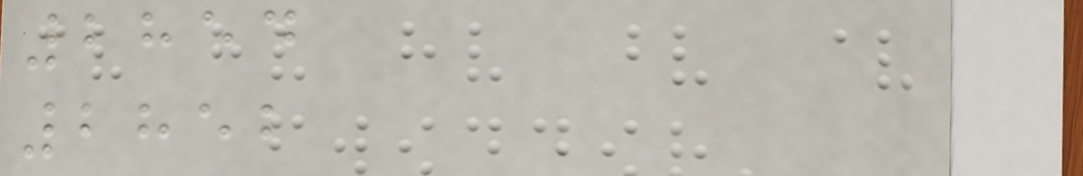2854
2852
